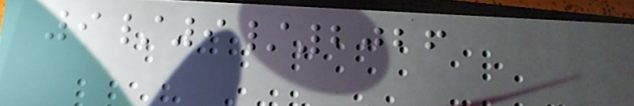9/9/2026
